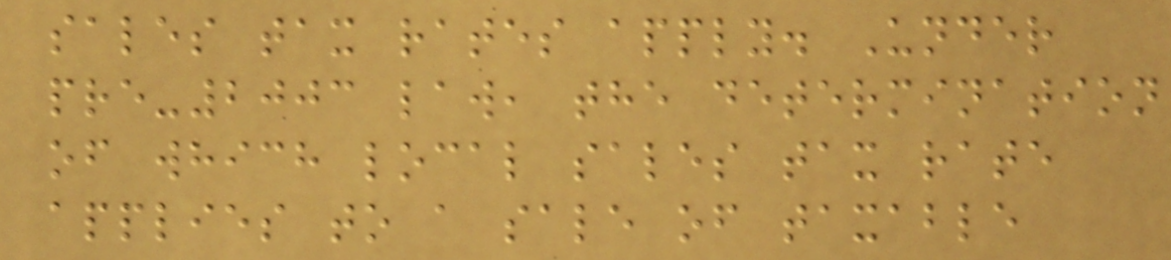sales tax rates apply. Under
pre-2003 law, the determination
of which local sales tax rate
applies to a sale of taxable
